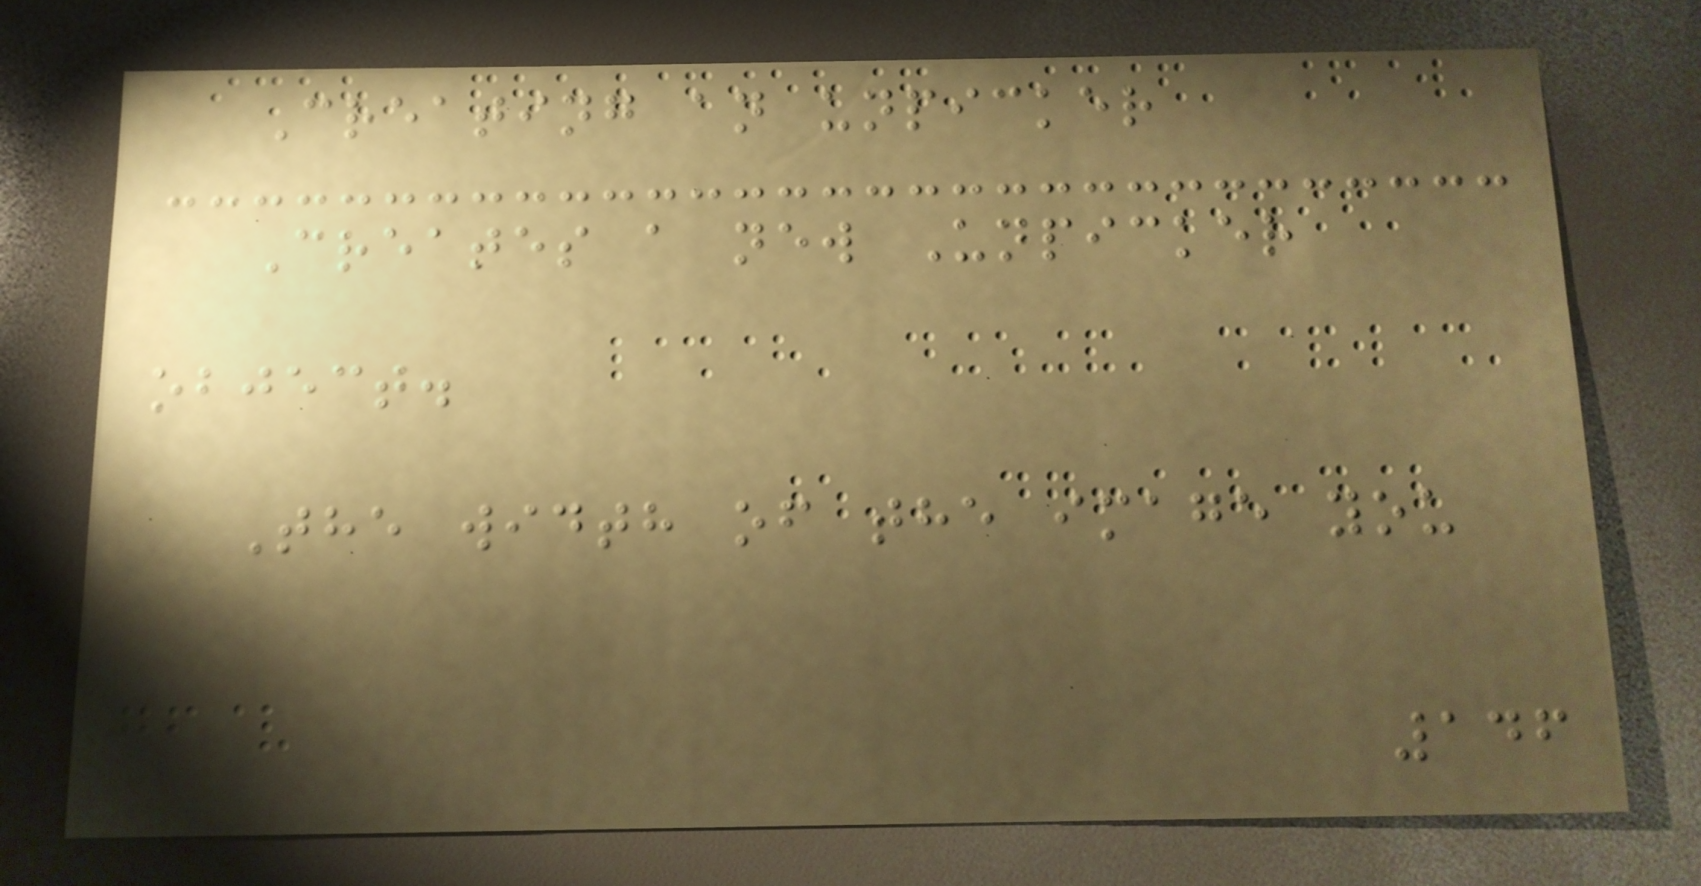Creating an unpicker
Creates a new Unpicker
object.
The width of the image you
146
